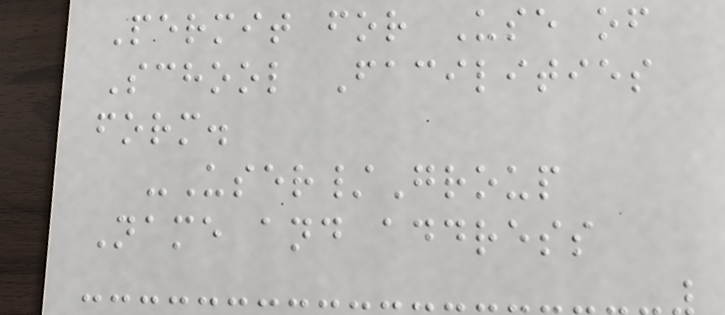Permit for Use of
School Facilities
form.
-User/Group
Name and address
